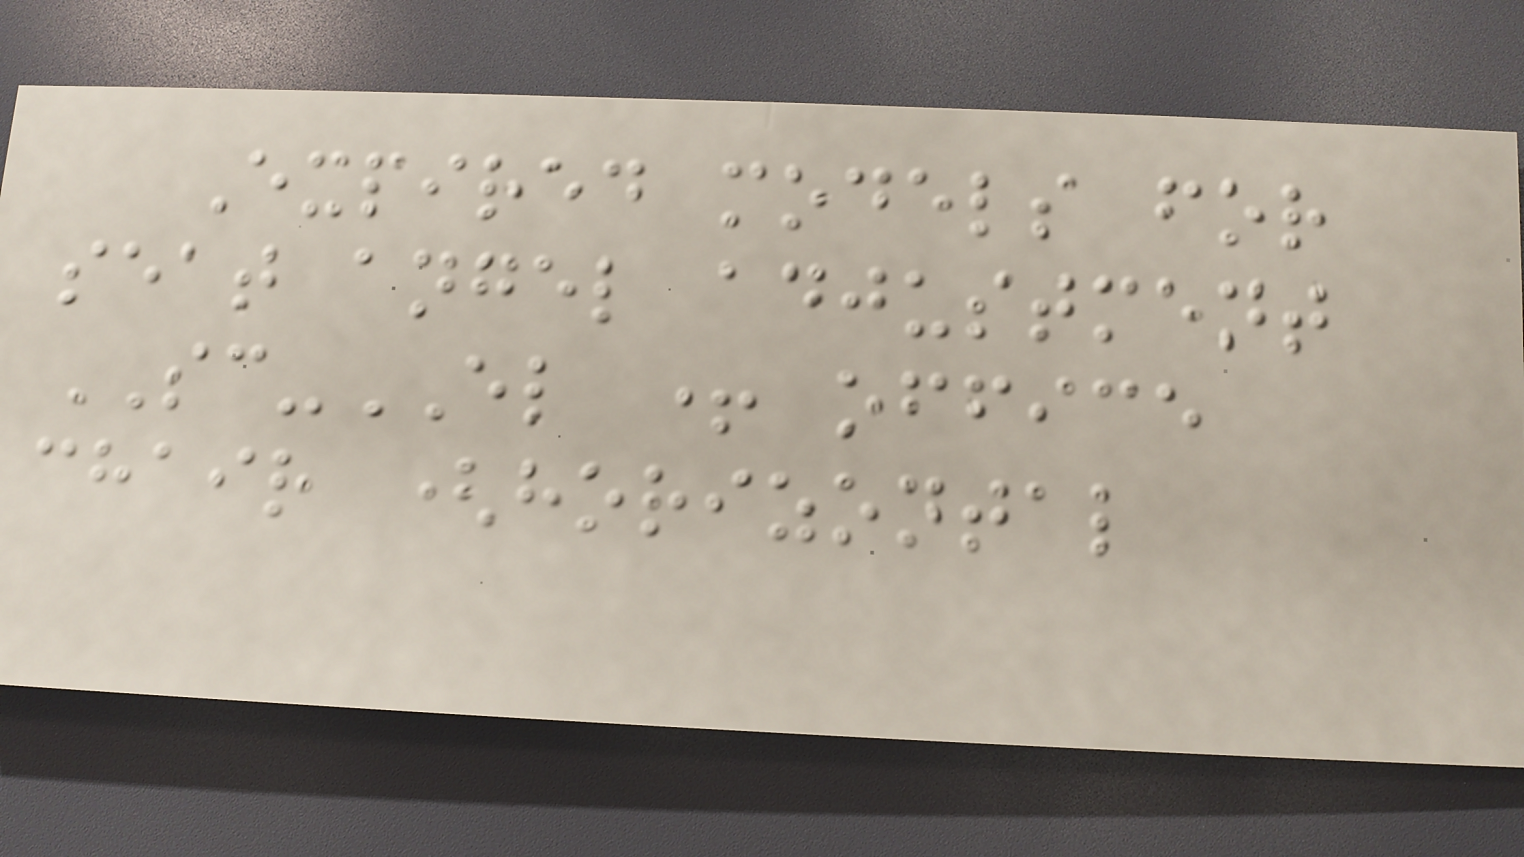Expired models for
seat angel adjustment
SC-EL + office
chair (horizontal
